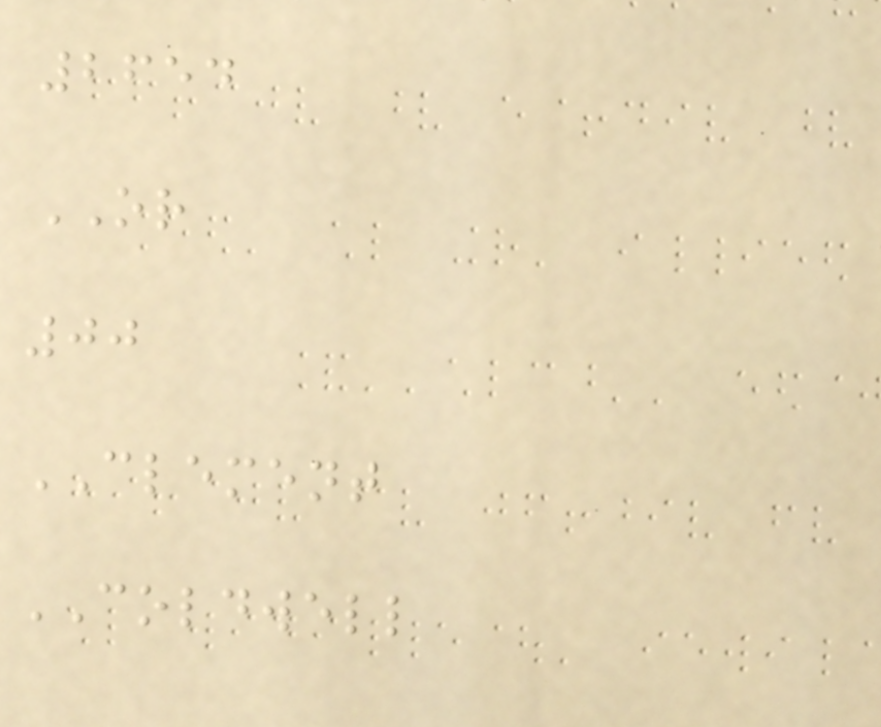2654
OR
00
CLEMENT
COLDWELL
